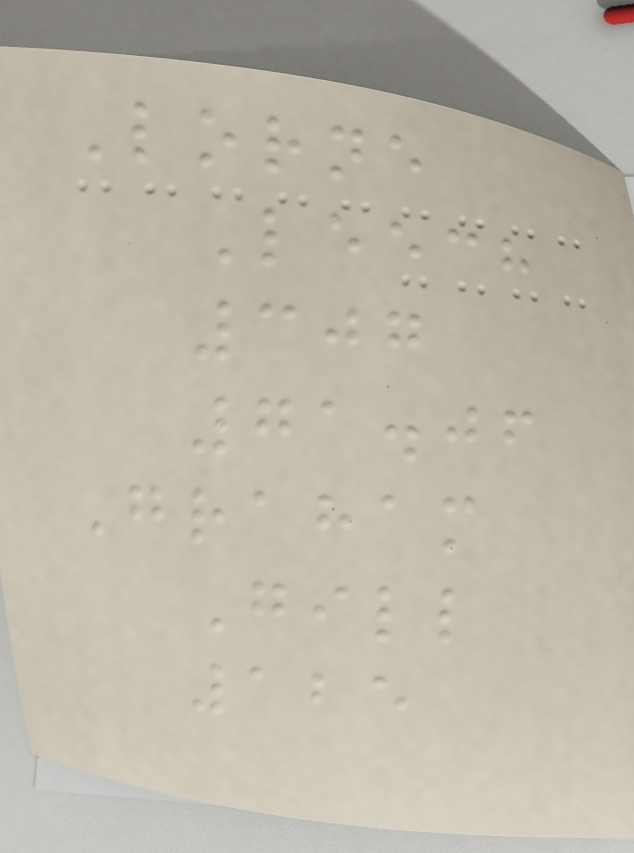Lorne
Leech
307
71.06
Graham
Gill
125
